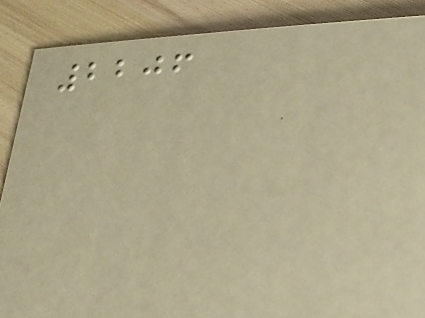2206
